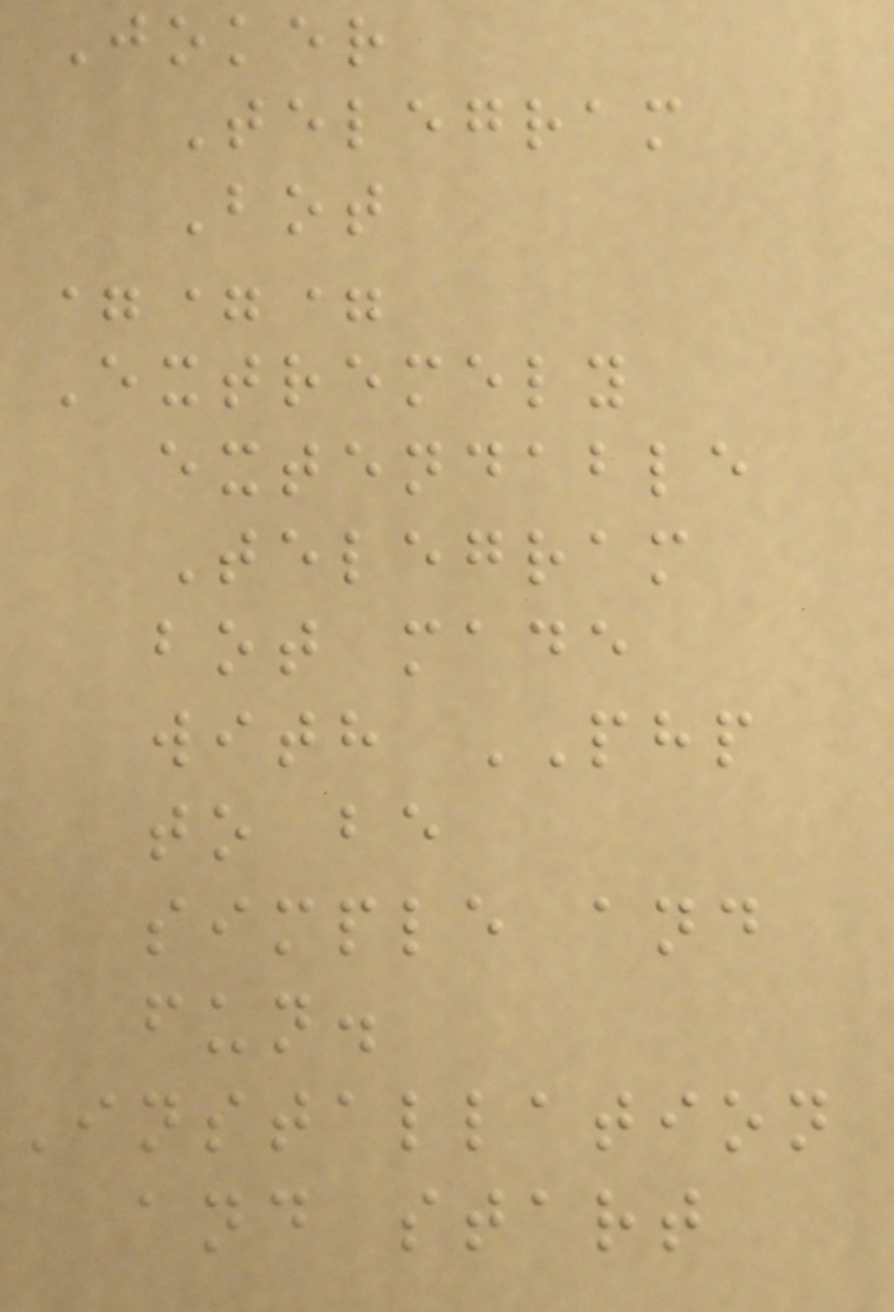Joker
Telegram
Bot
===
Extremely
extendable
Telegram
bot made
with PHP
to be
simple and
fun.
Installation
and start
